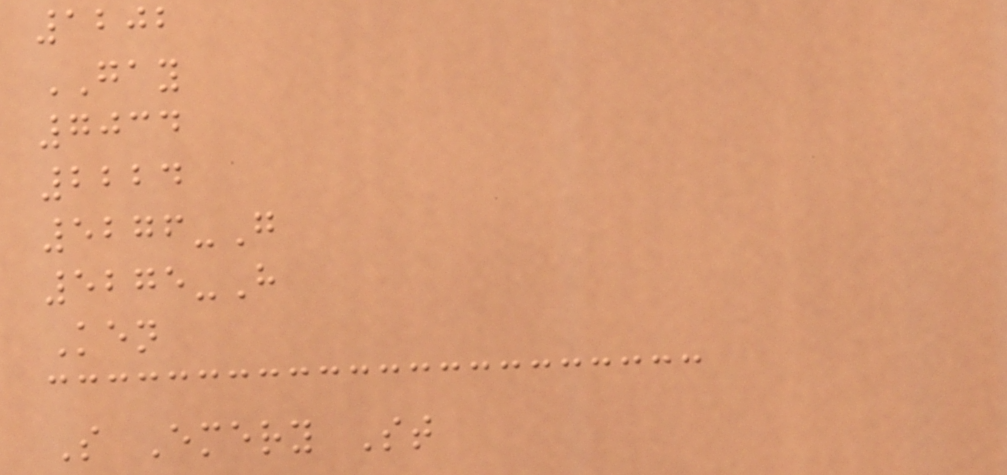1202
GAY
7034
2224
5276-G
5275-H
Ken
S Emery St
